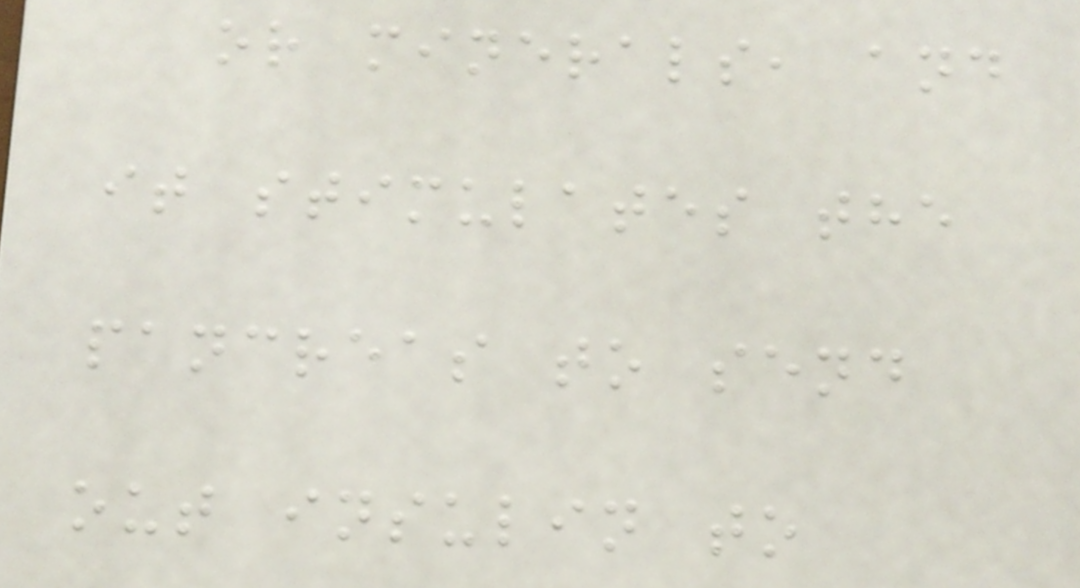or minerals, and
it stimulates the
pancreas to send
out insulin to
